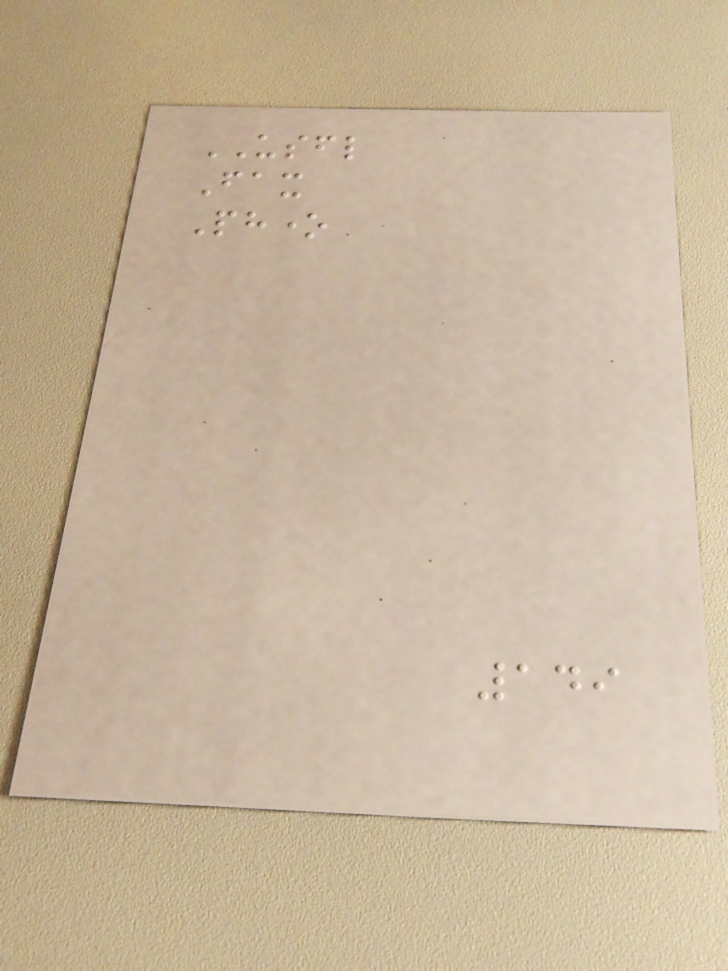USFL
Fax
Phone
149
